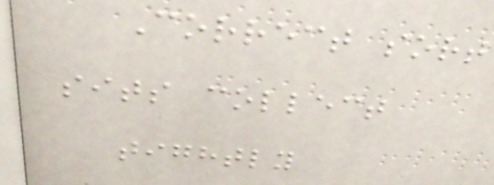Correct sort
sits collect
tightly
